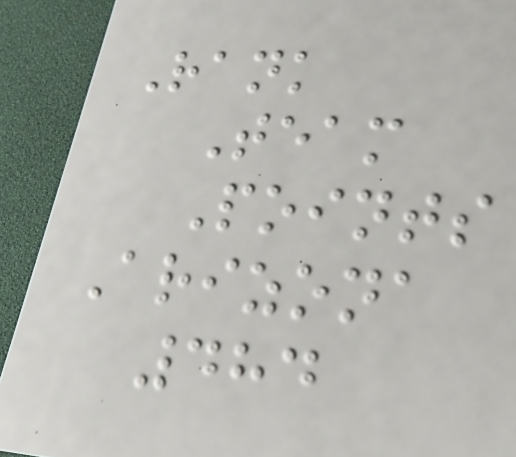Rank
Team
Points
Arizona
484
